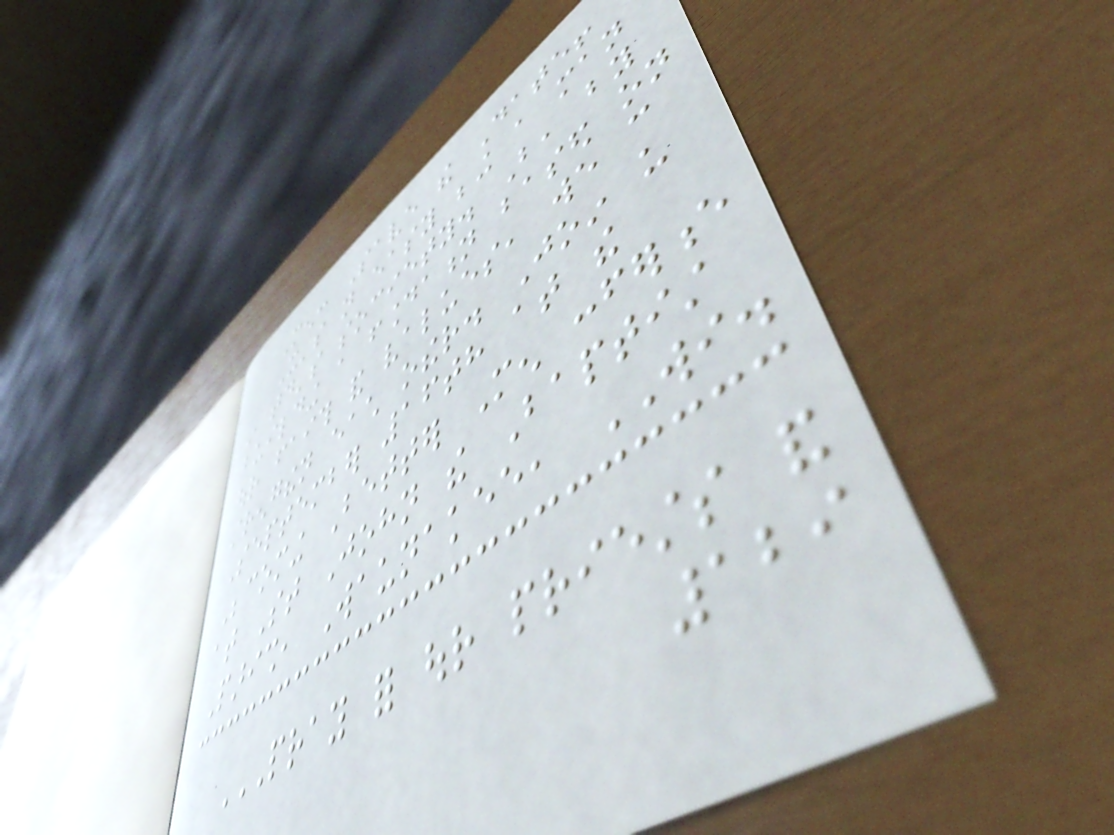Men: Save the Date!
It's not easy being a man
in today's society. But, by
building a foundation based on
our faith and values, we can
strengthen each other. Join us
September 16th at the
Becoming Better Men conference
at St John the Baptist
Parish, Waunakee, WI.
PRAY FOR OUR PRIESTS AND
129
